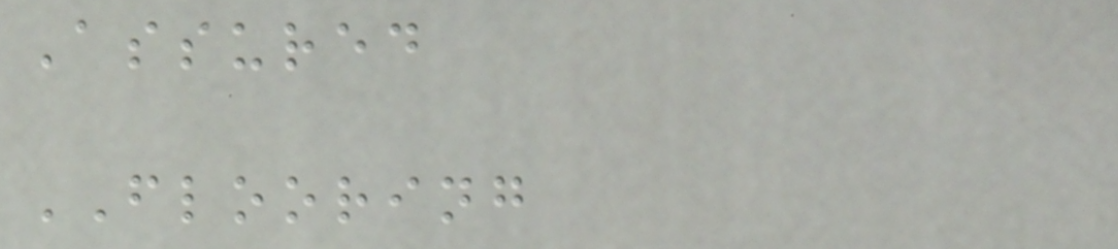Assured
FLOORING
